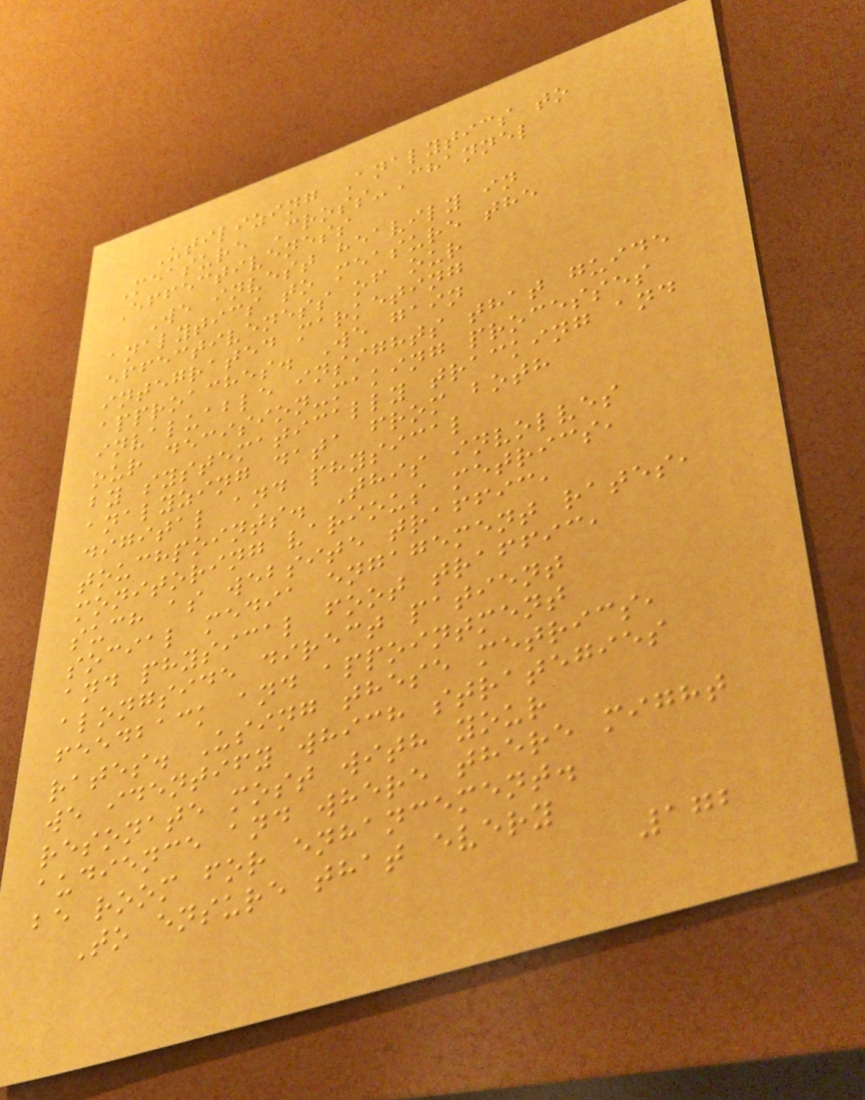Utilizing Analytics to
Measure Cross-Channel
Effectiveness
We invest heavily in
analytics to measure the
effectiveness of our
integrated marketing
approaches. We gain
invaluable insights that guide
our decision-making processes
by systematically tracking and
analyzing data from both
digital and physical
touchpoints. This involves
monitoring various metrics,
such as website traffic,
social media engagement rates,
and physical foot traffic,
alongside direct patient
feedback and appointment
rates. Using these metrics,
we identify which strategies
resonate most with your
audience and where there might
be room for enhancement.
To ensure that every
172
